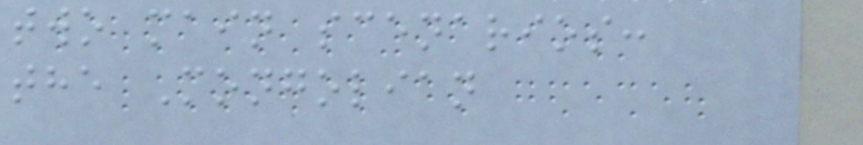two main scenarios:
the Mongolian
